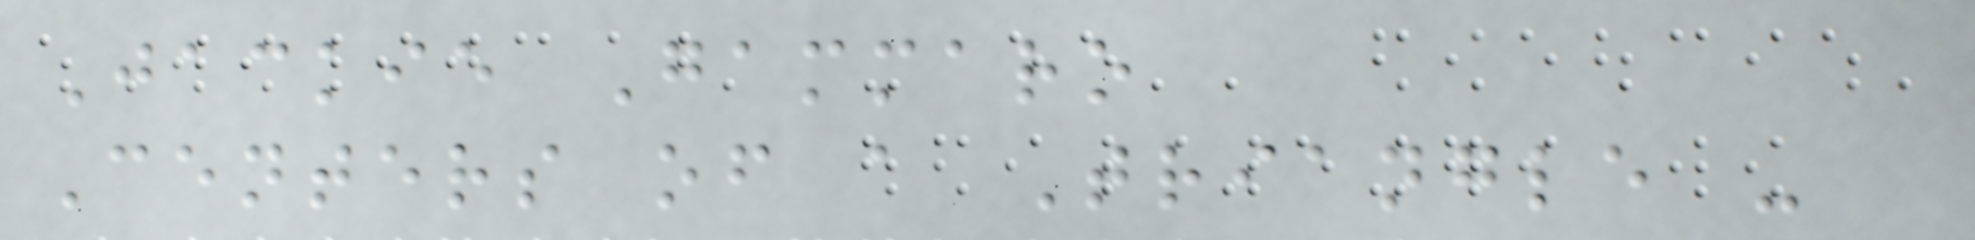Jackie Gammaro
Centers of a Triangle -
